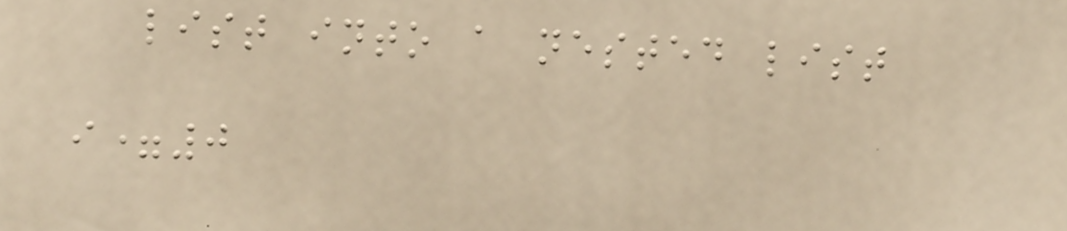list into a nested list
i=0
